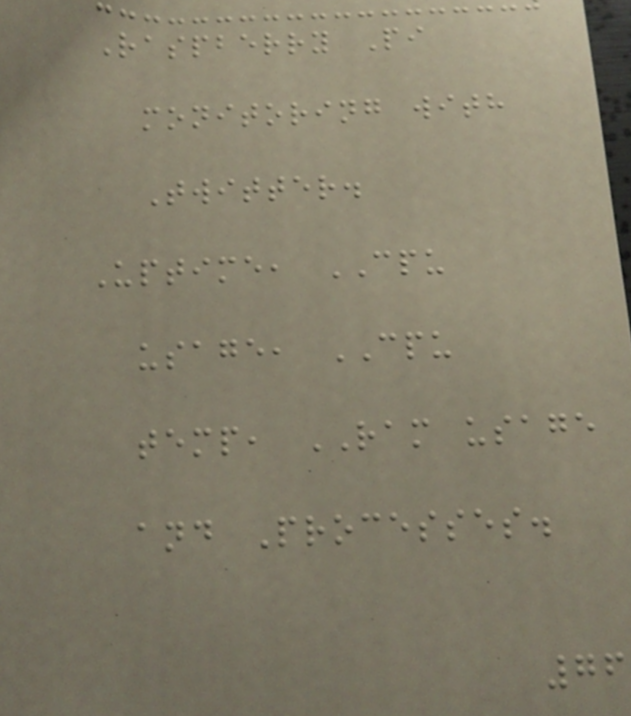Raspberry Pi
monitoring with
Twitter.
Uptime, CPU
usage, CPU
temp, RAM usage
and Processes.
76
